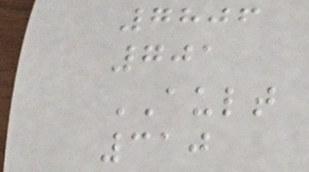7806
701
AULT
310
